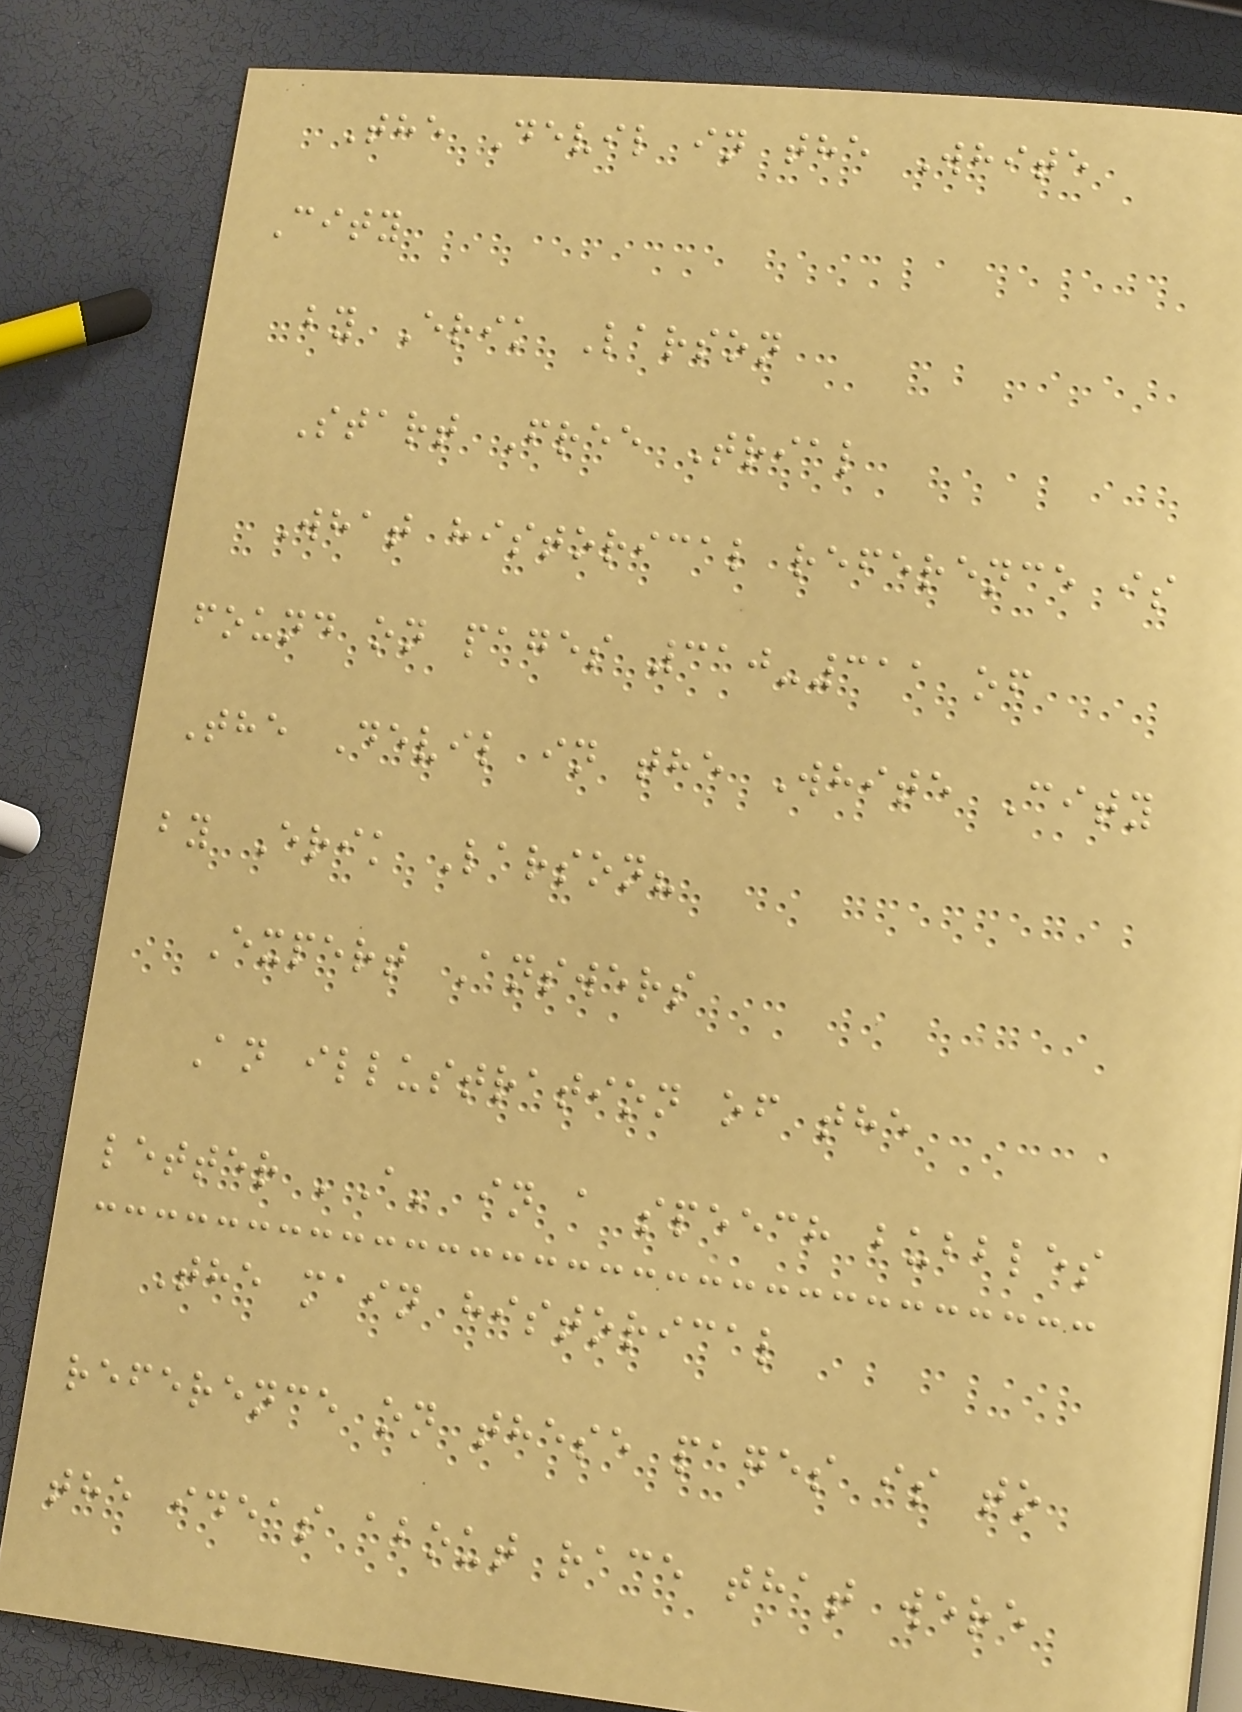The Devil in the White
City
by Erik Larson
Start Free Trial
What historical reference is
found on pages 310-311 of
The Devil in the White City
by Erik Larson?
Expert Answers
An illustration of the
letter 'A' in a speech bubbles
The main historical
reference on these pages is to
the ideas about race that were
